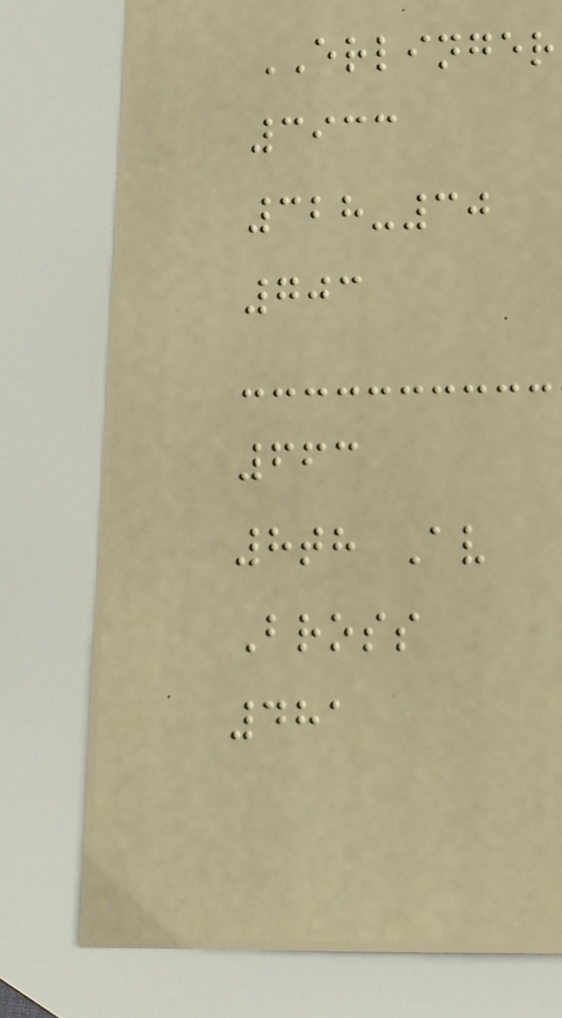ERLINGER
3933
328-30
703
663
8th Av
Bross
481
